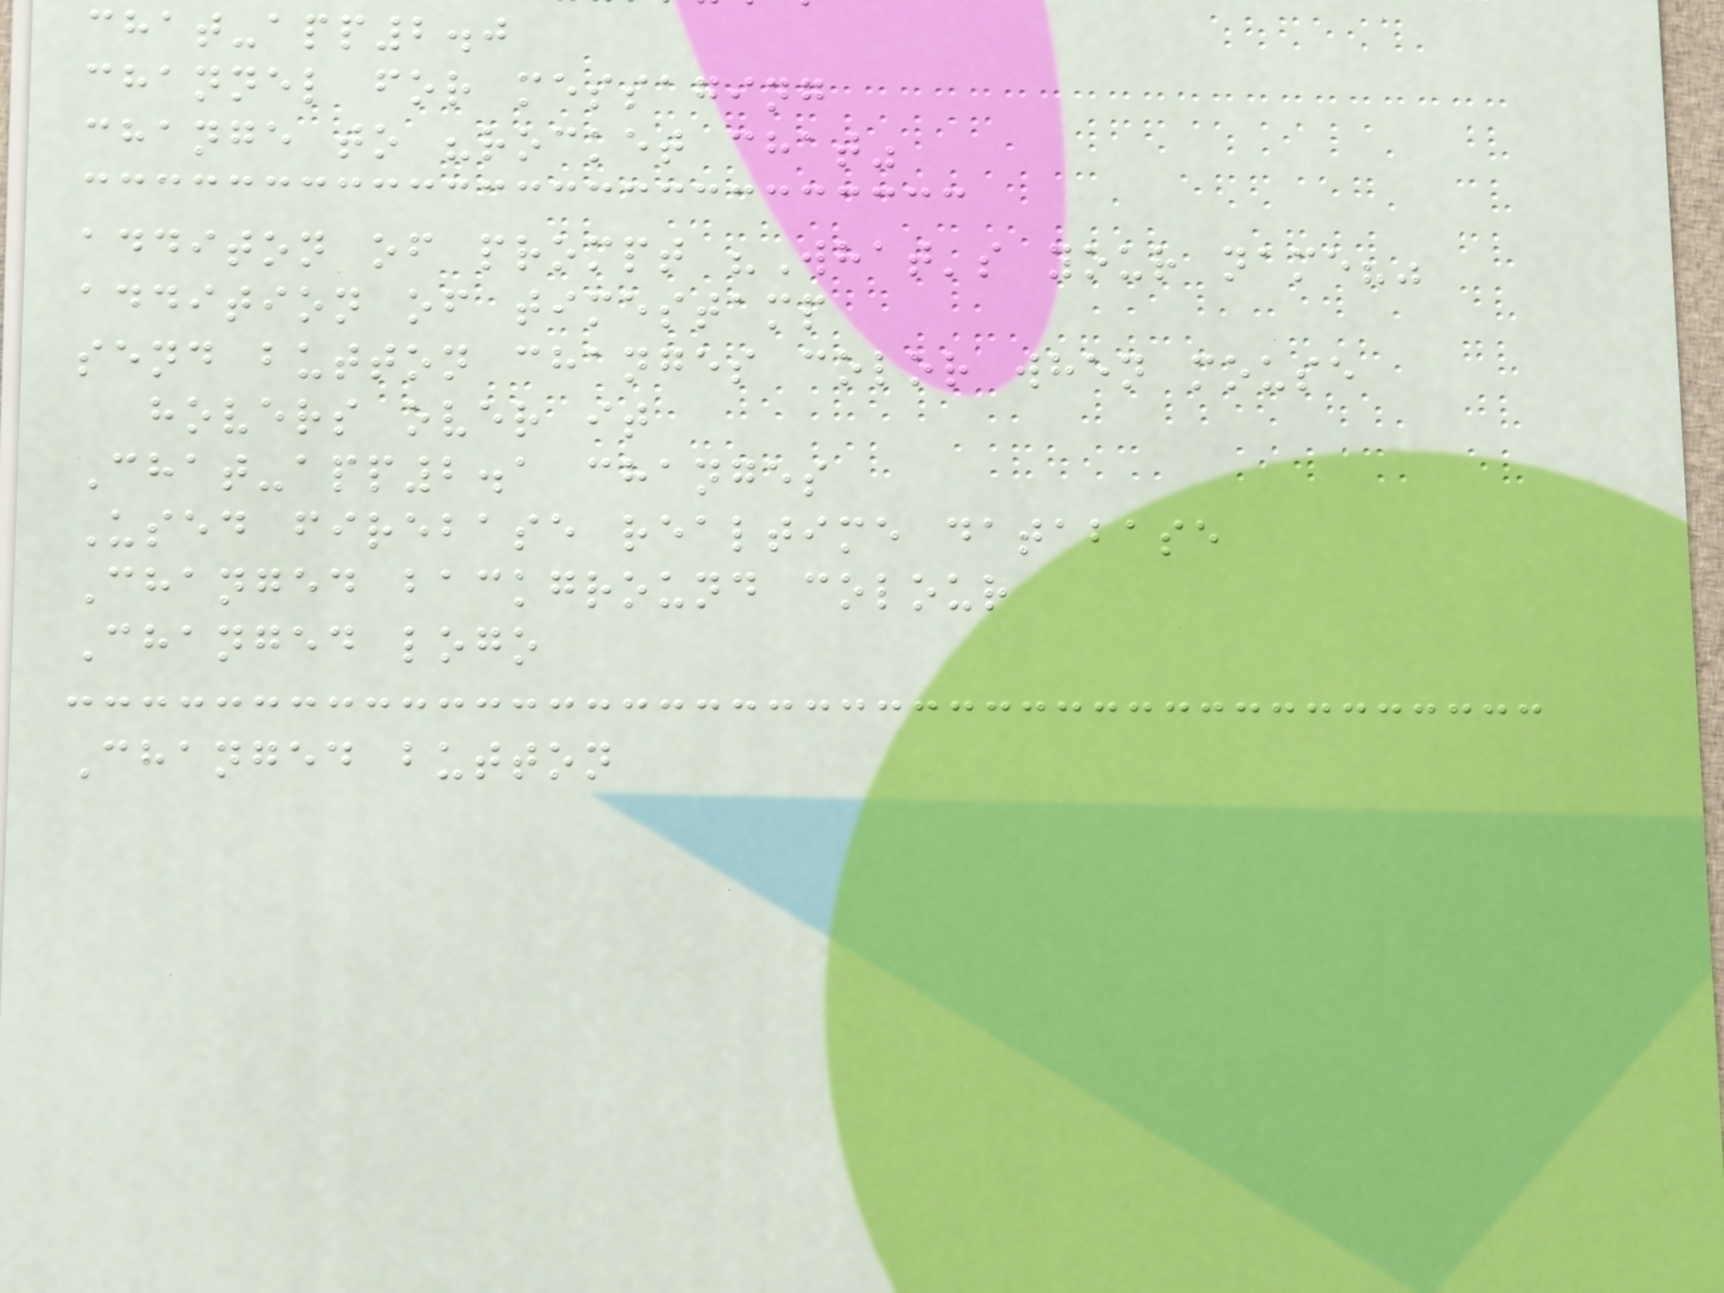chat-app2.0
channel for messaging
change to "rocket chat"
additon of prompt "What's your name?"
addition of timestamp
send button changes color when mouse
hovers over it
Chat-app2.1 changes
Used firebase realtime database
Changed background colour
Changed logo
Changed button
